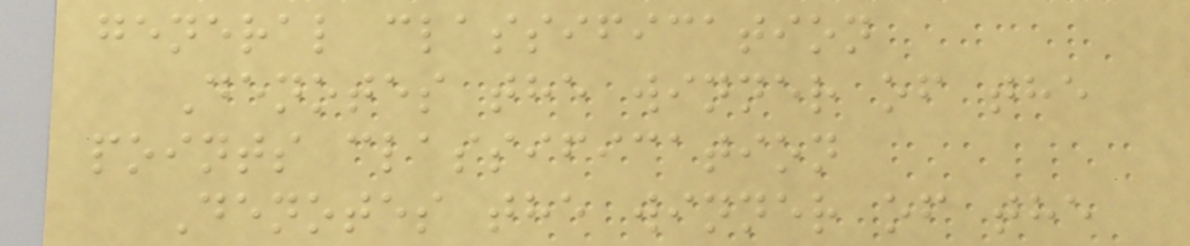general classification
Denotes the winner of the
points classification
Denotes the winner of the
